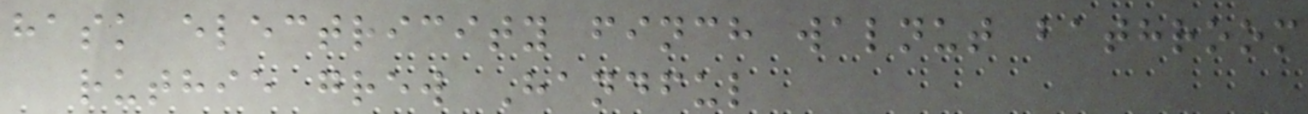hask electricity finch walnut bathroom
ruthie grew Handful
